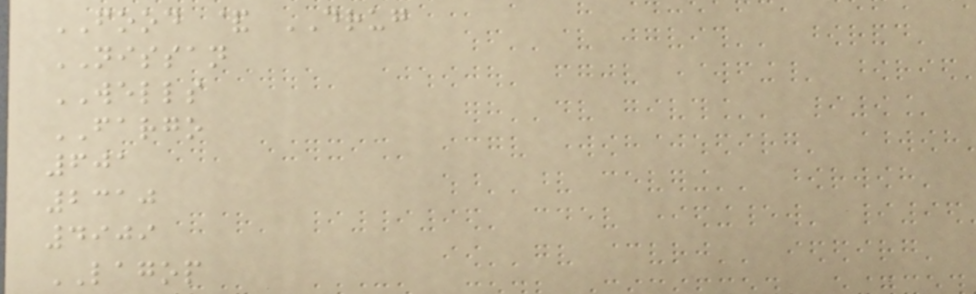FOOD & DRUG
NISSAN
WELLS
FARGO
601
2310
4909
LAGOP
